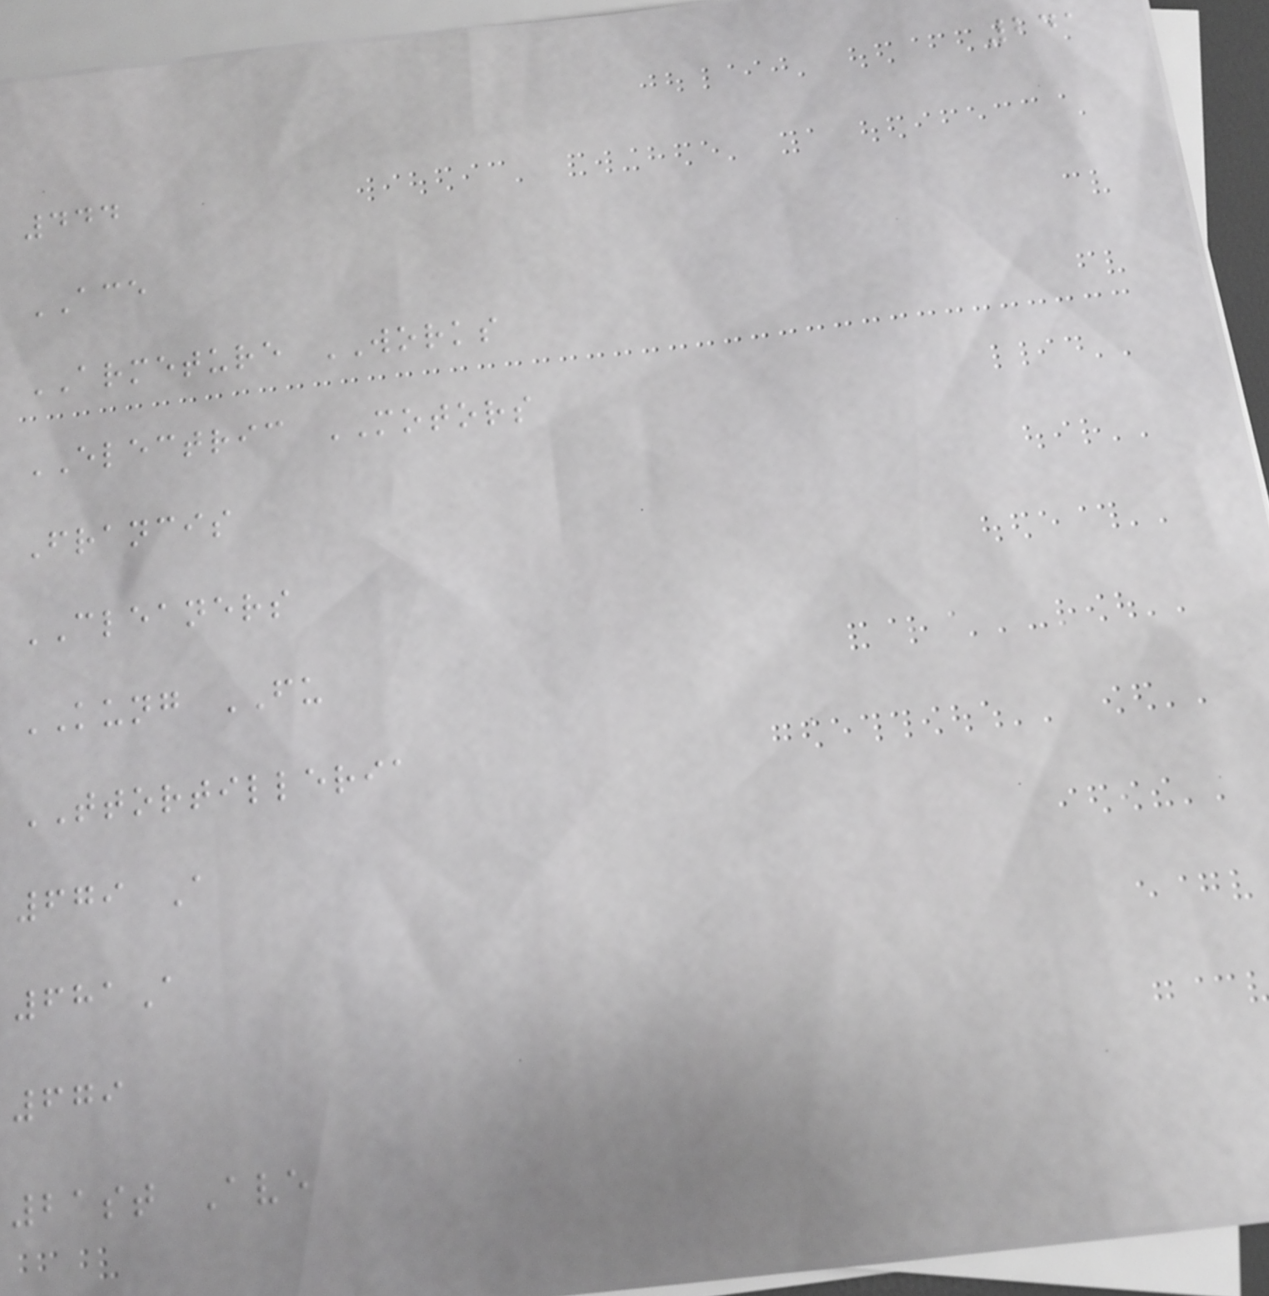241
444
ACE
ARMETURE WORKS
ELECTRIC MOTORS
Francis
CLEANERS
KUNG FU
TTORTILLERIA
679 A
681A
679
21st Ave
